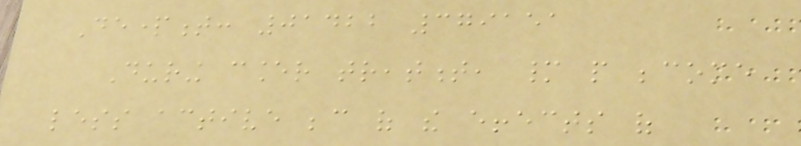Department: 01422 379151
During cancer treatment, many people become
less active because of the effects of
